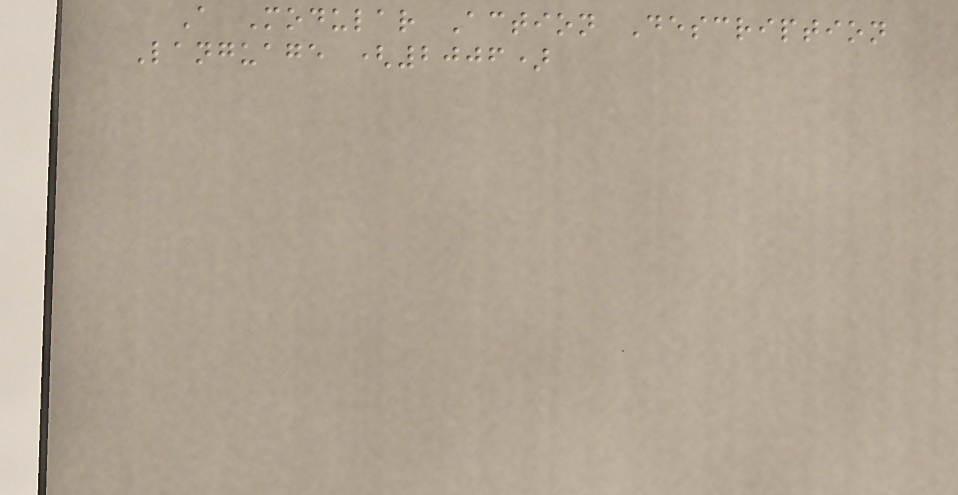A Modular Action Description
Language (2006)
